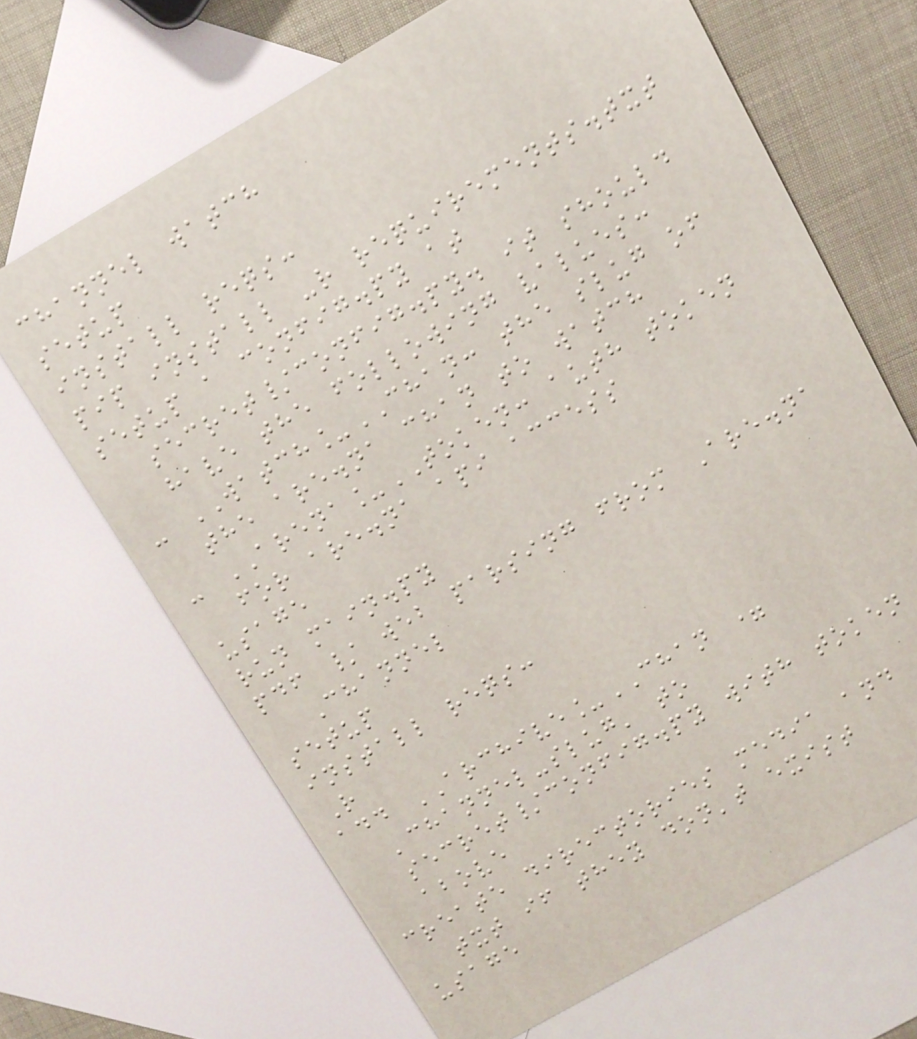channel watch
setup
install reqs:
pip install -r requirements.txt
setup a config.py at
secret/config.py. it should
have the following values:
- WATCH_CHAN: the slug of
the are.na chan to watch
- ARENA_TOKEN: auth token
for are.na api access
usage
run main.py
pdf / web parsing from Are.na
Channel
setup
install reqs:
R
add ARCHIVE_CHAN =
'channel-slug' to
secret/config.py with token
above
create directories media and
txt if they don't exist
usage
